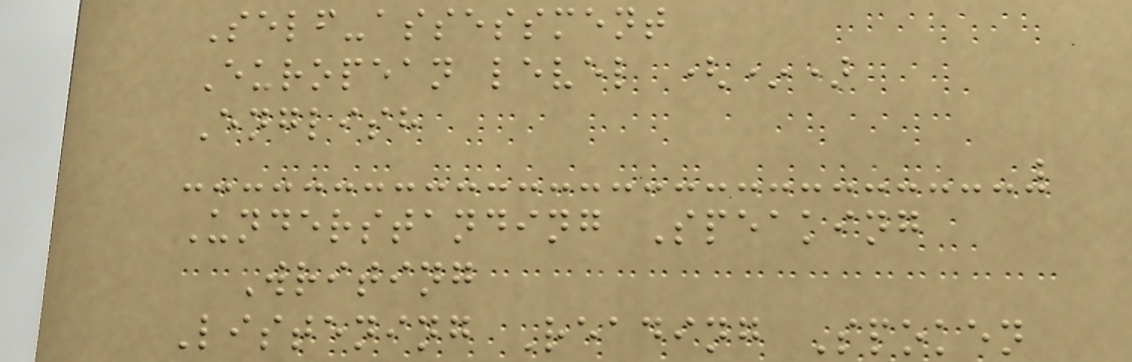Self-assessment
European level (*)
English
Understanding Speaking
Writing
Listening Reading Spoken
